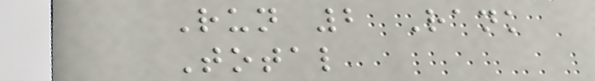Run 2 Rank
Total
